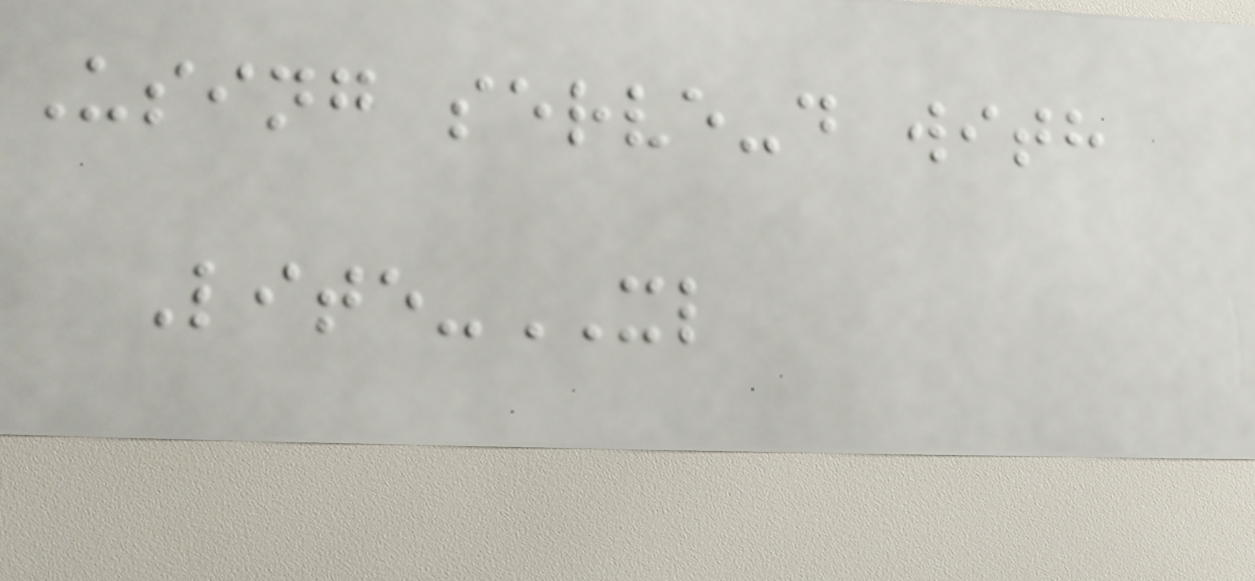Using serve-d with
Lite-XL
